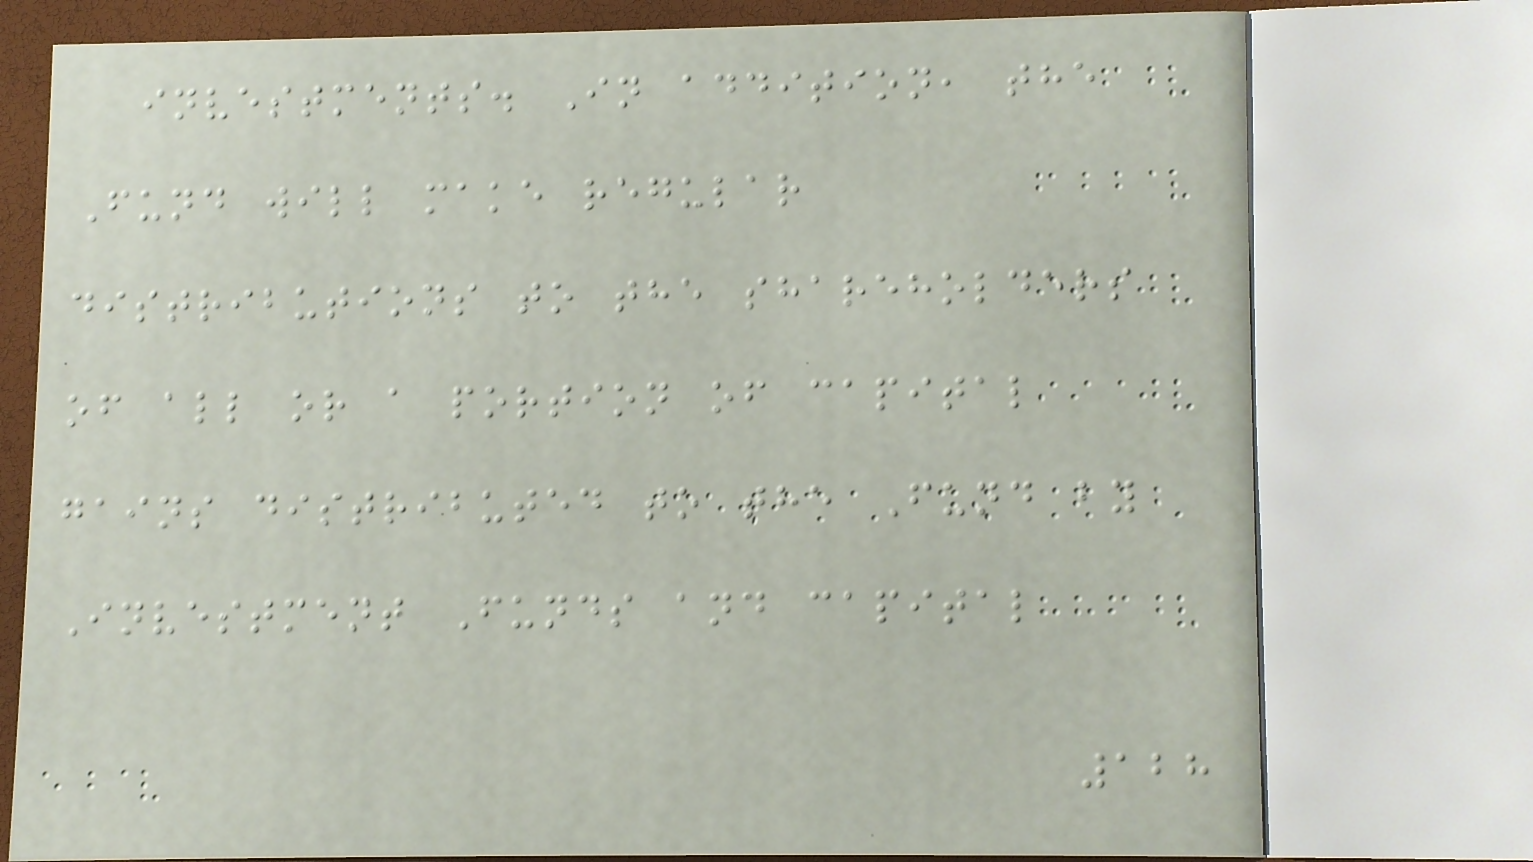investments. In addition, the
Fund will make regular
distributions to the shareholders
of all or a portion of capital
gains distributed to the Fund by
Investment Funds and capital
128
